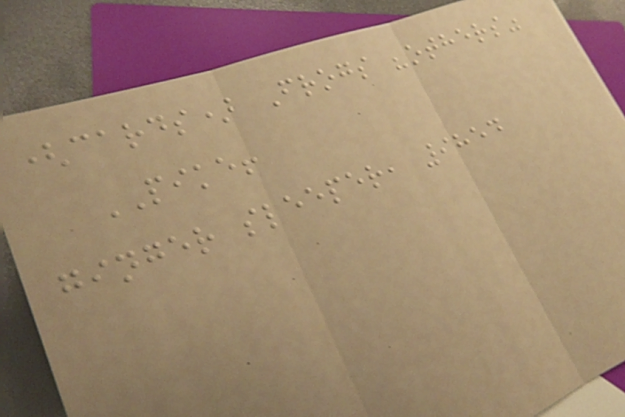(cards) Frogs "others"
PIKE!
ginger sleeper, 9854
